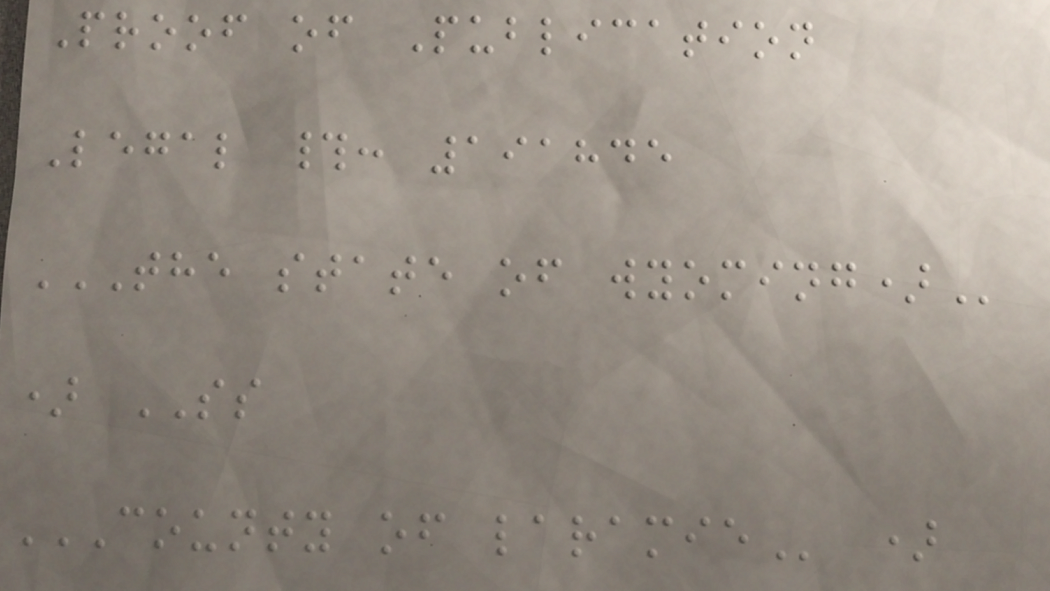Proof of Publication
Legal #: 191845
THE STATE OF WYOMING)
) SS
COUNTY OF LARAMIE )
